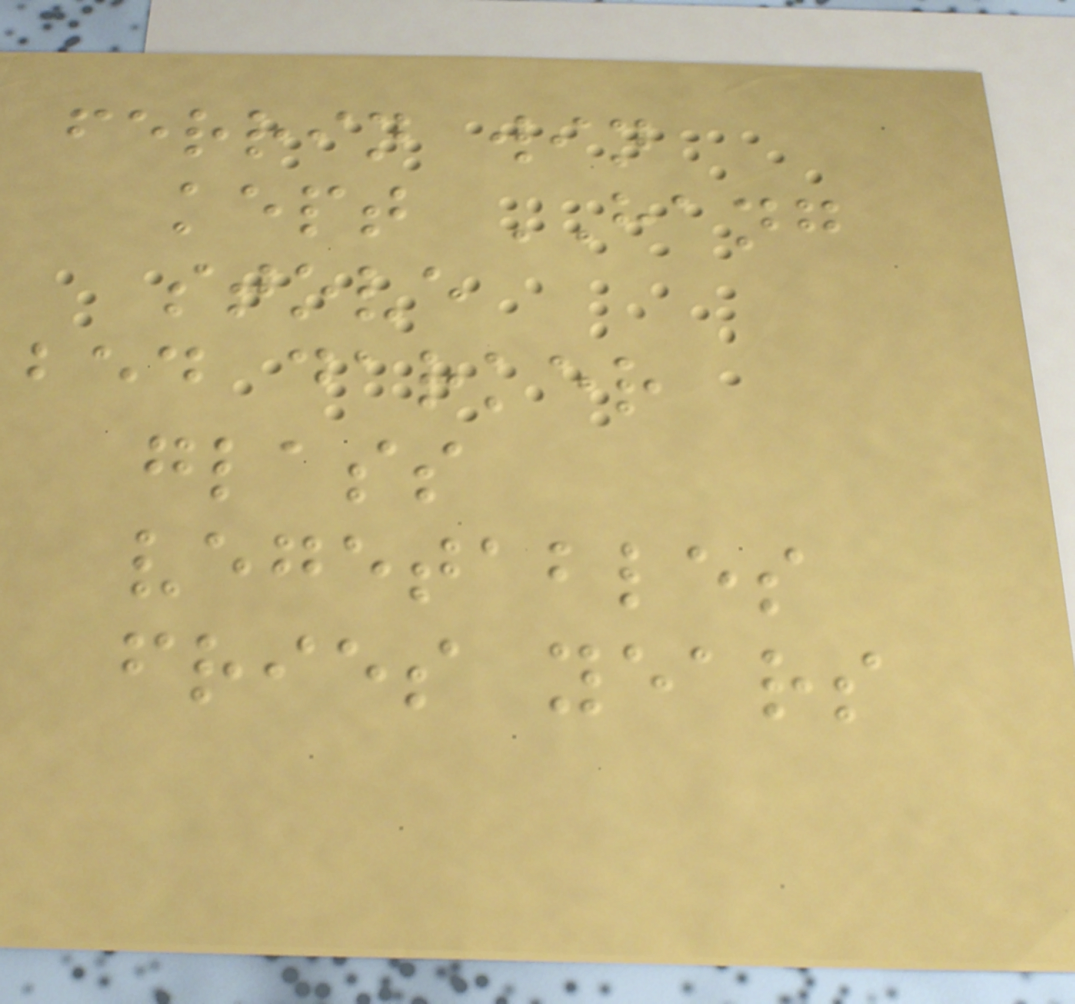ferrin win
kept HANG
stove
bed darker
glass
vegetables
fries years
